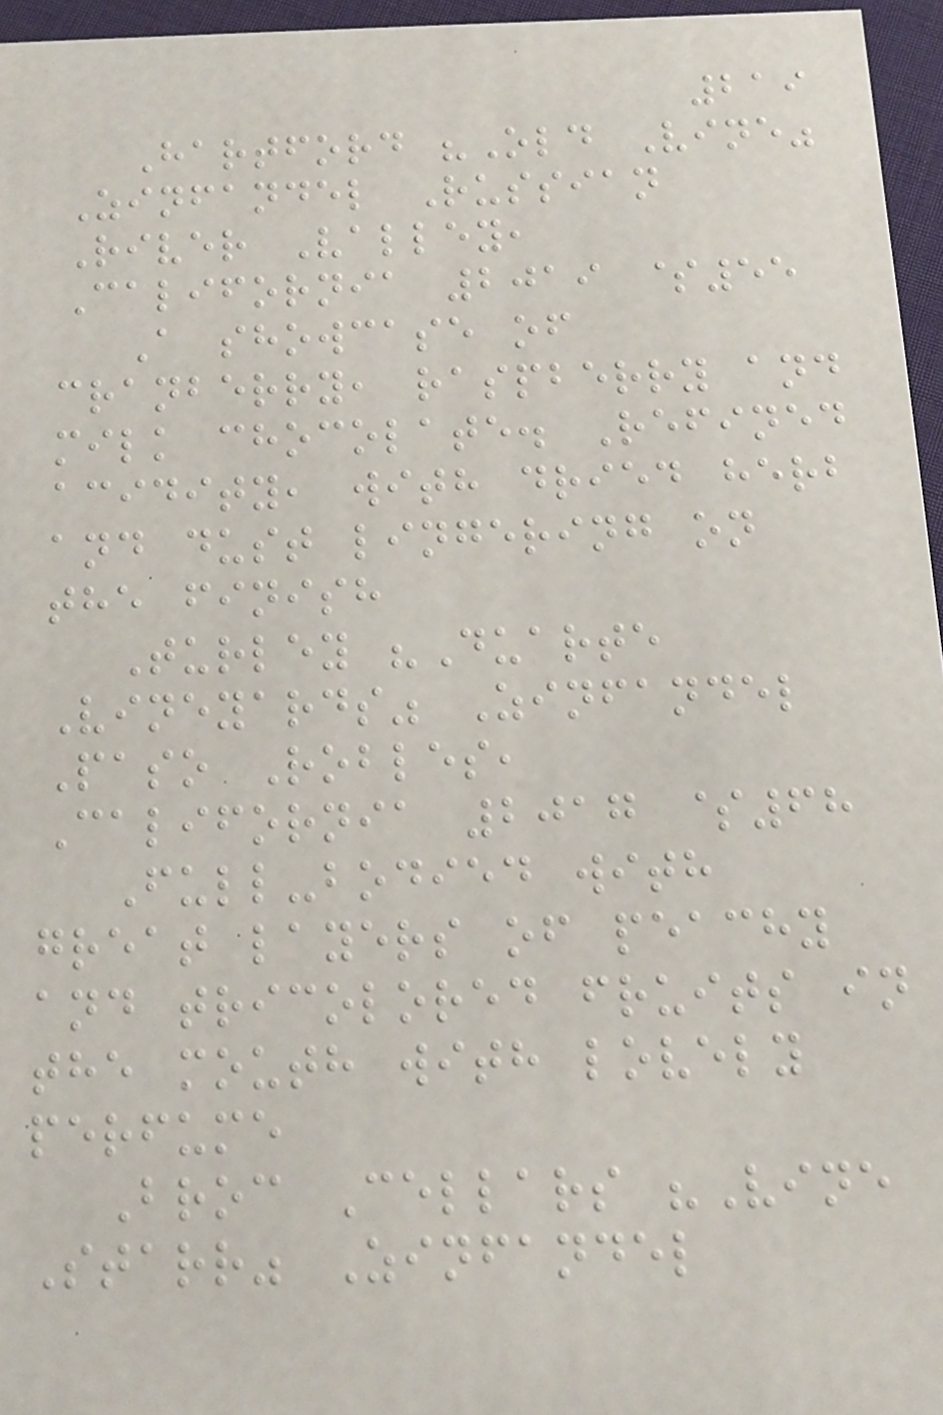219
Hartford "Old Vine"
Zinfandel Russian
River Valley,
California 2019 $55
A showcase of
cranberry, raspberry and
milk chocolate. Refined
acidity, with dried herb
and dust lingering on
the finish
Turley "Duarte
Vineyards" Zinfandel
Paso Robles,
California 2017 $68
Full-bodied with
great layers of peachy
and tricolored fruits in
the mouth with lovely
perfume
Broc Cellars "Vine
Starr" Zinfandel
